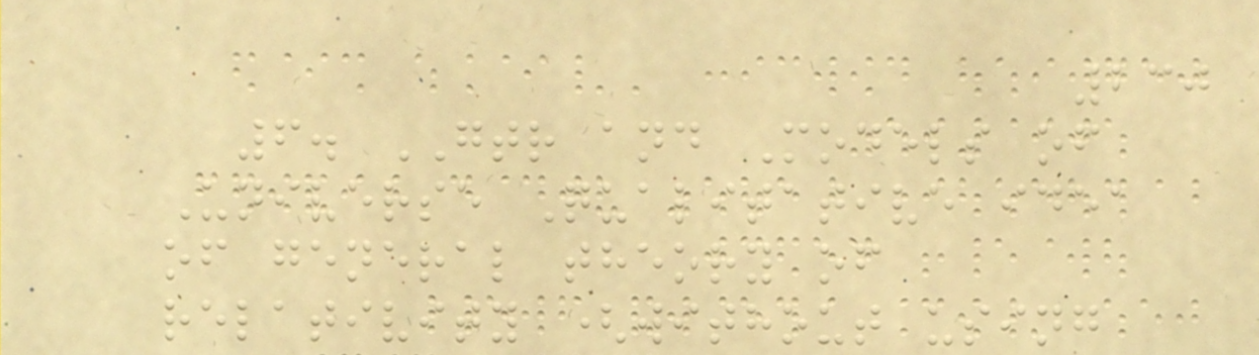230
6. GTR and Models of
Universe Qualitative idea
of general theory of
relativity (without using
